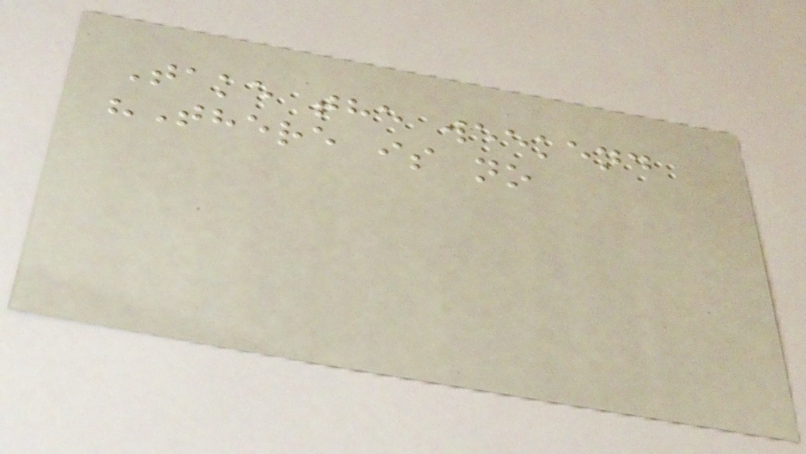Take the weekend
"There is no
